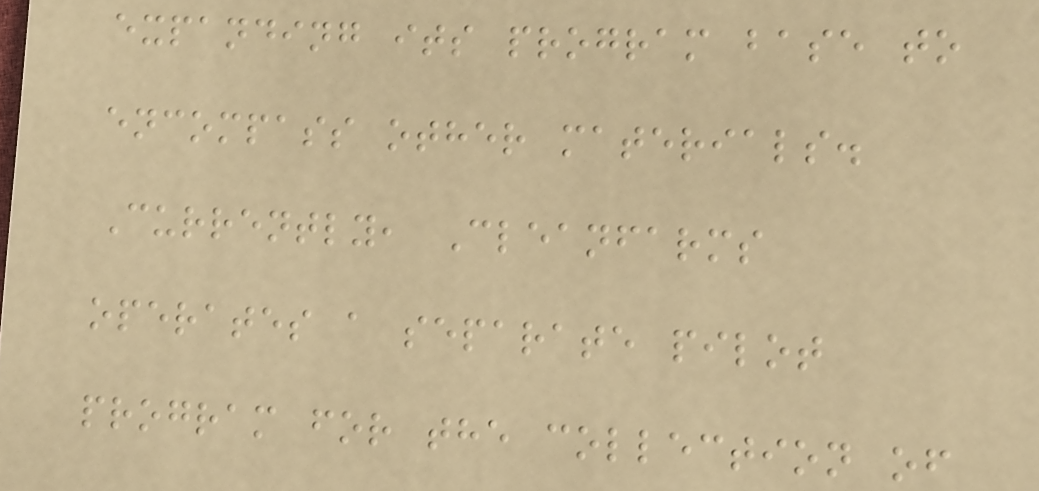expanding its program base to
encompass other materials.
Currently, Cleanfarms
operates a separate pilot
program for the collection of
